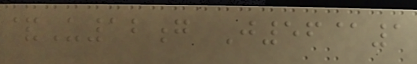&U12g J56@1
